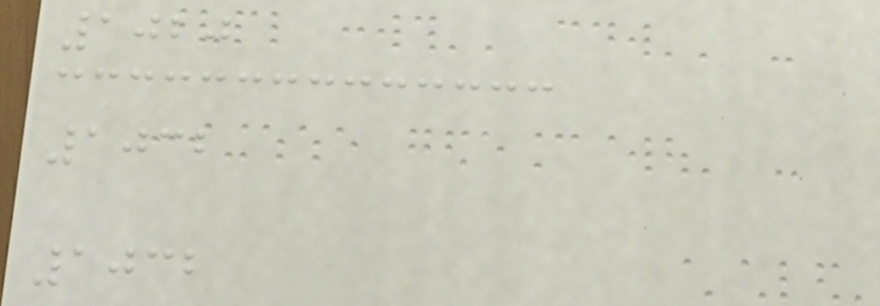1020
1032
1032
